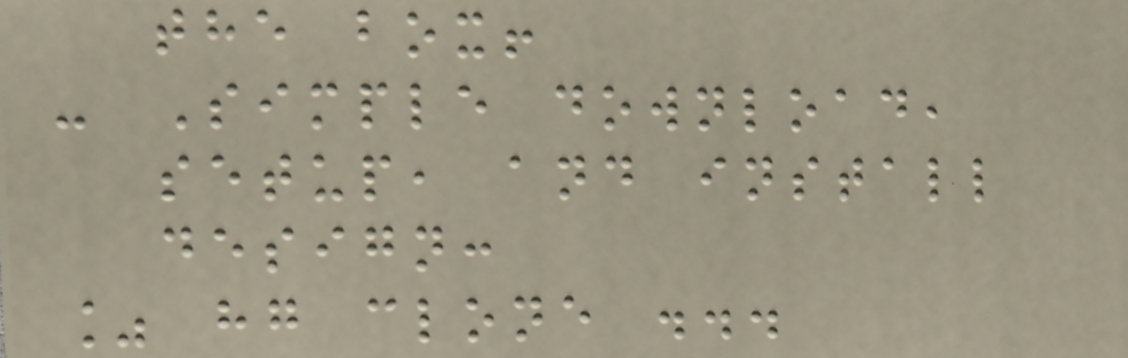the box!
- Simple download,
setup, and install
design:
% hg clone ...
